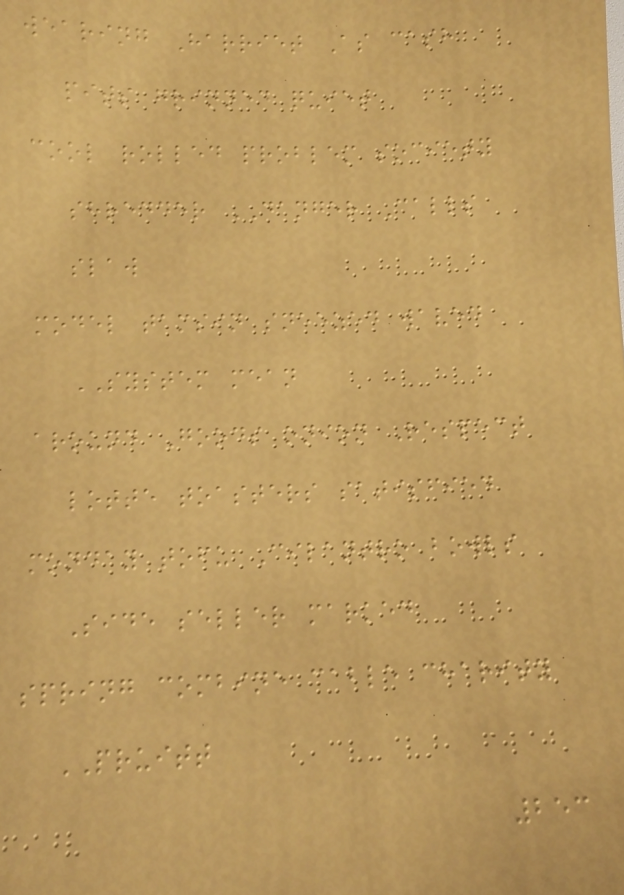wearing Harriet As cash
pits grinned quiet
cool rolled problem society
shredder DANGER Calls
slaw
model tamsin sneezed waved
SYSTEM mean
around Goods onion Respect
lotte toasters satisfied
monday tofu Cilantro bowls
Side seller marked
spring combine cable charity
PRUITT
253
